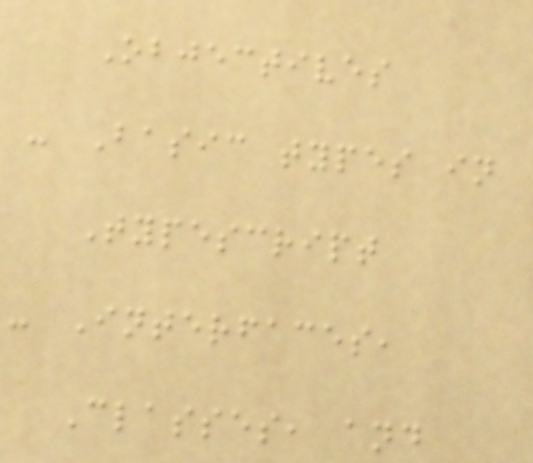Objectives
- Basic types in
Typescript
- Interfaces,
Classes, and
